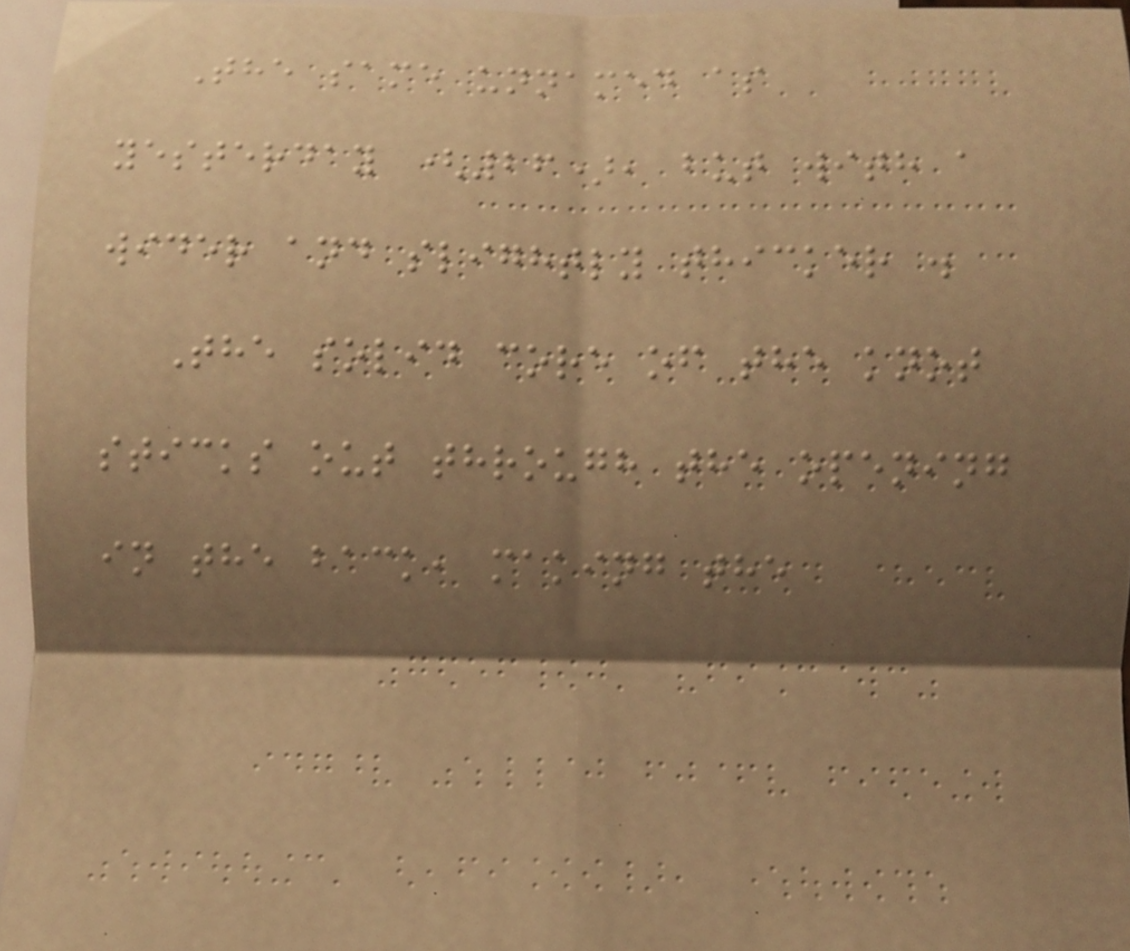The same unnamed as
yesterday (26), but with a
wider and slightly thicker .
The solid core of the knot
sticks out through the opening
in the back, making the
